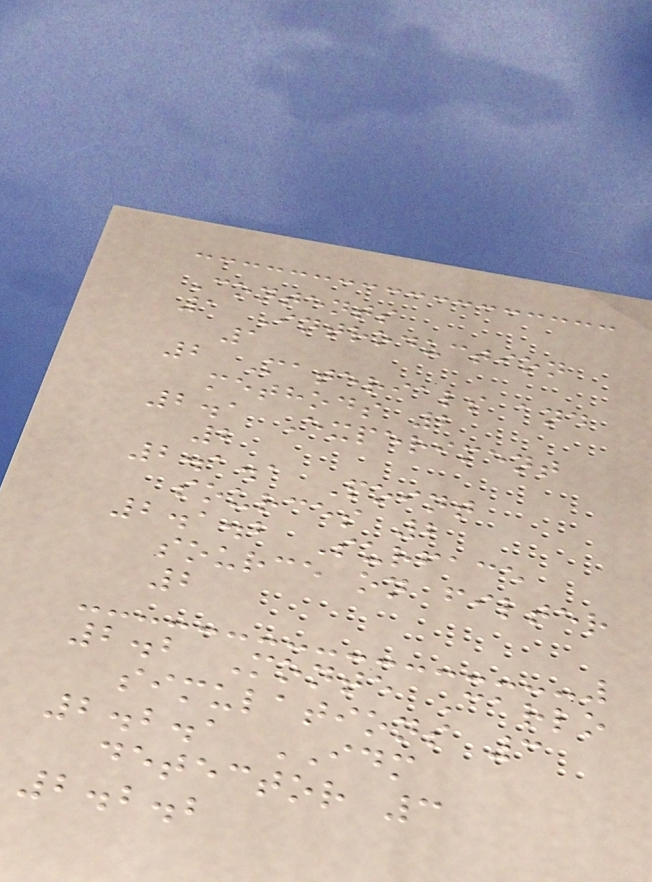Contents
1 Introduction
1
2 Materials and
methods 2
2.1 Experiment
2
2.1.1 Point
sources 2
2.1.2 Surface
source on filter
2
2.2 Monte Carlo
simulations 3
2.2.1 IDM
detector 3
2.2.2
